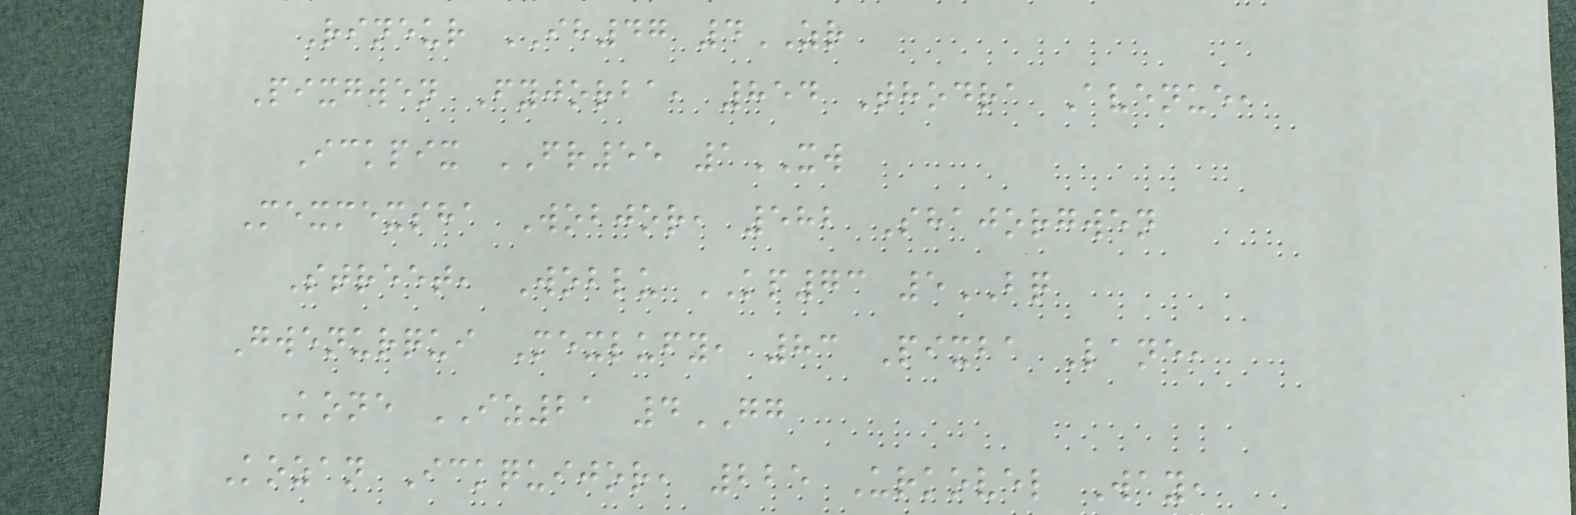Rineur IH47 4ZR
Pixgwen Fyjorba, 854 Thodra Avenue,
Ickpix FR55 1XW
Mexmexsha Wobjor, 582 Shajorgwen
Street, Woblu KP73 5BQ
Gwenurqui Mexlufy, 83 Pixba Lane,
Kone IZ21 4GG
Kozan Ickquijor, 225 Urkovel Way,
